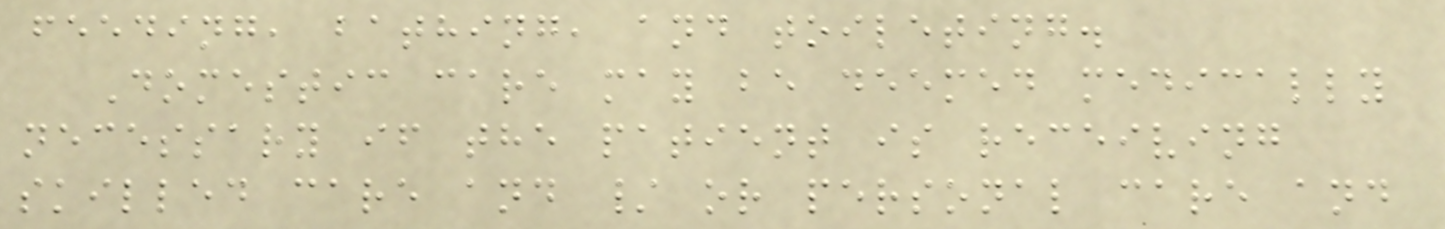feeding, bathing, and toileting.
Domestic care may be deemed medically
necessary if the patient is receiving
skilled care and / or personal care and
